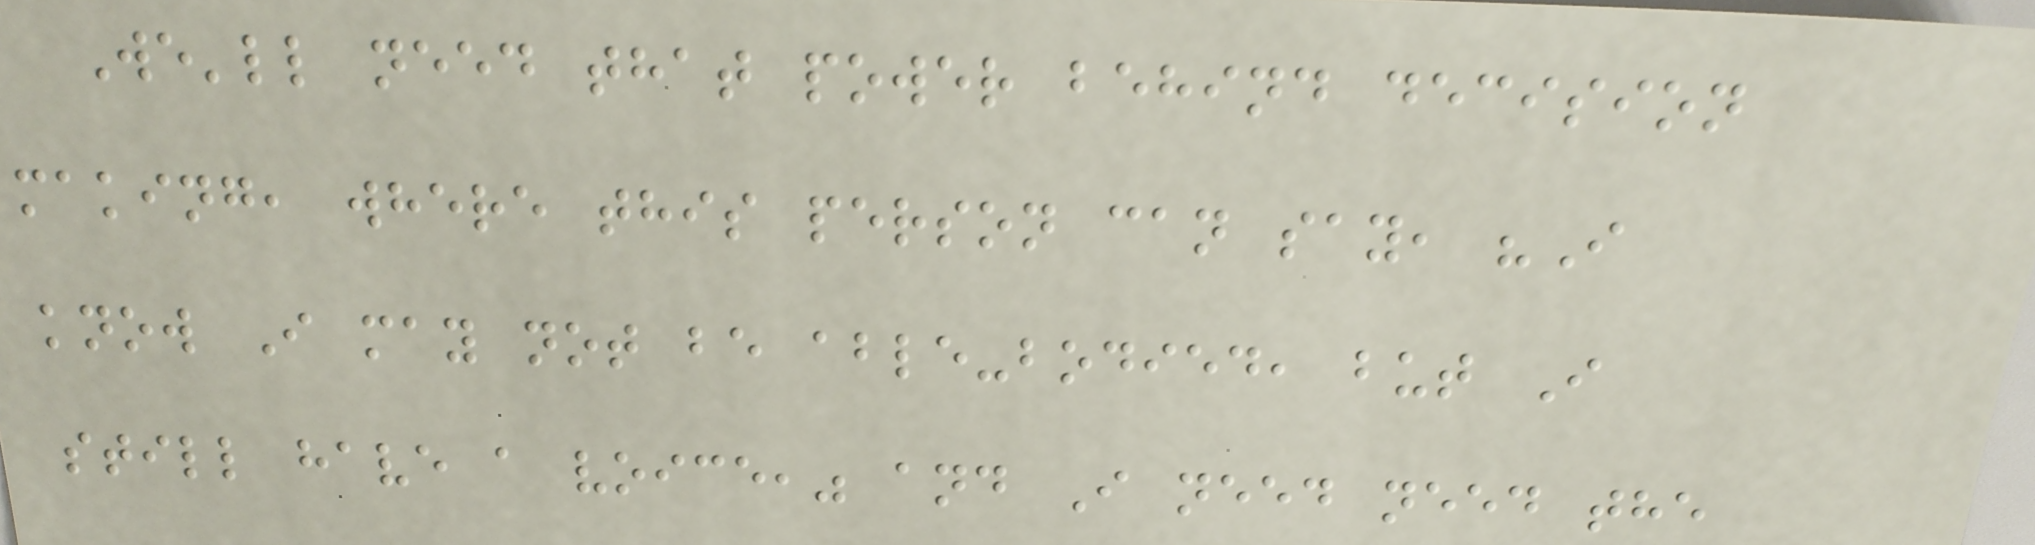We'll need that power behind decision
making, where this person can say, "I
know I may not be able-bodied, but I
still have a voice," and I need need the
